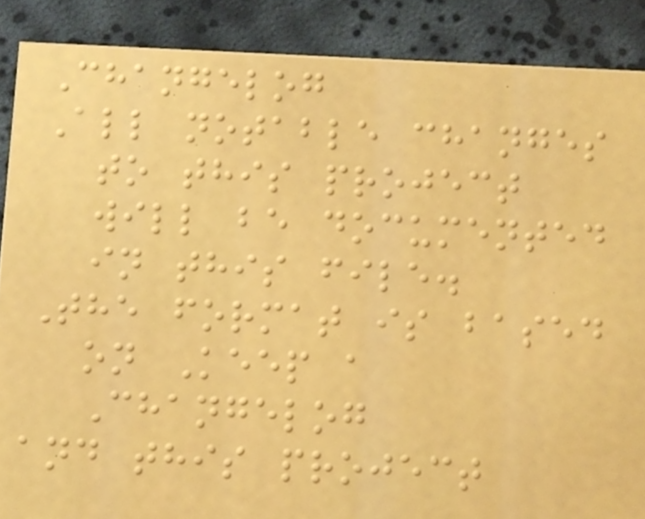Changelog
All notable changes
to this project
will be documented
in this file.
The format is based
on Keep a
Changelog
and this project
